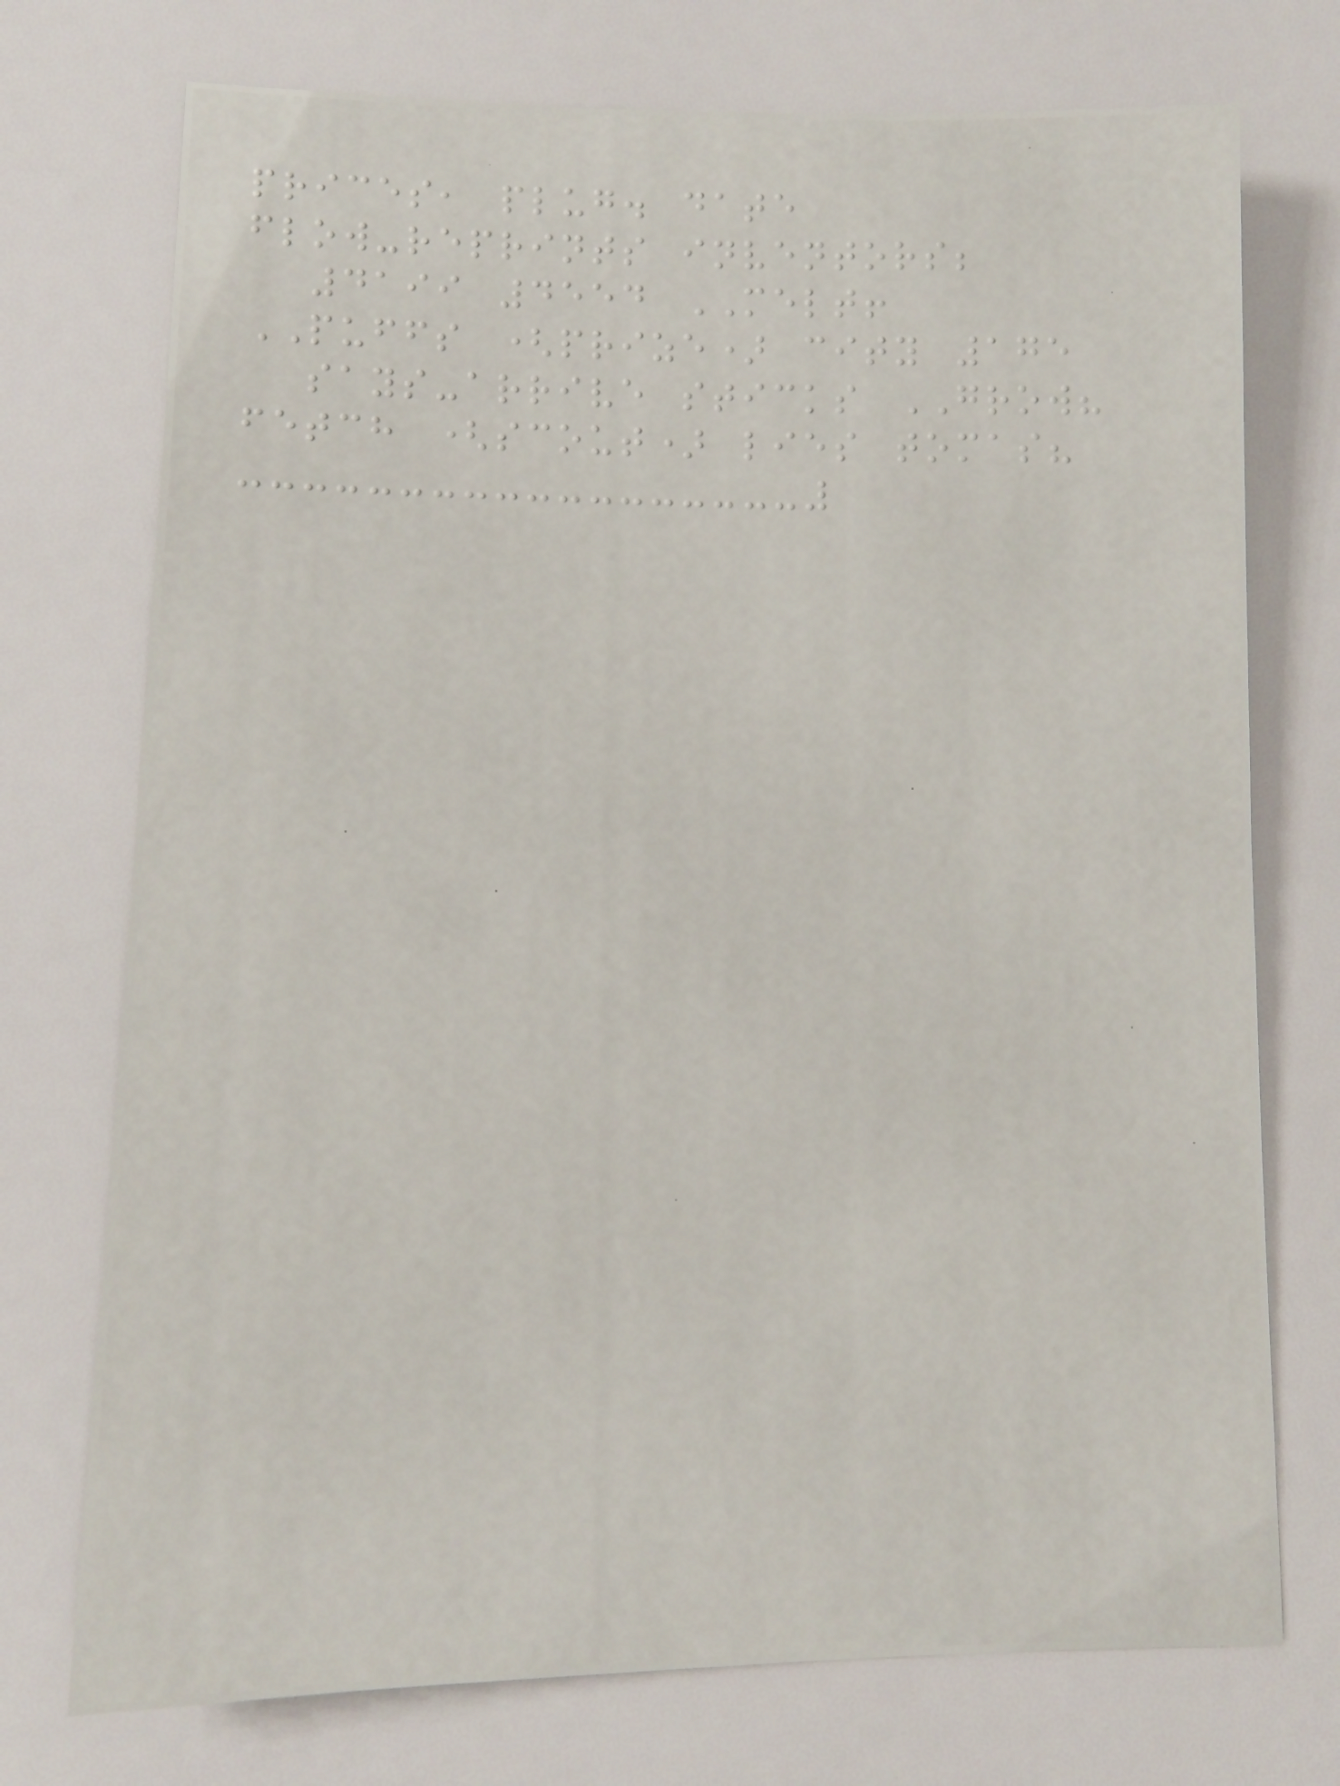prices, plug. date
flow-reprints inventors;
4199 4554 MELT!
PUFFS (prize) city 175
says-arrive sticks GROW?
fetch (scout) lies tomas?
